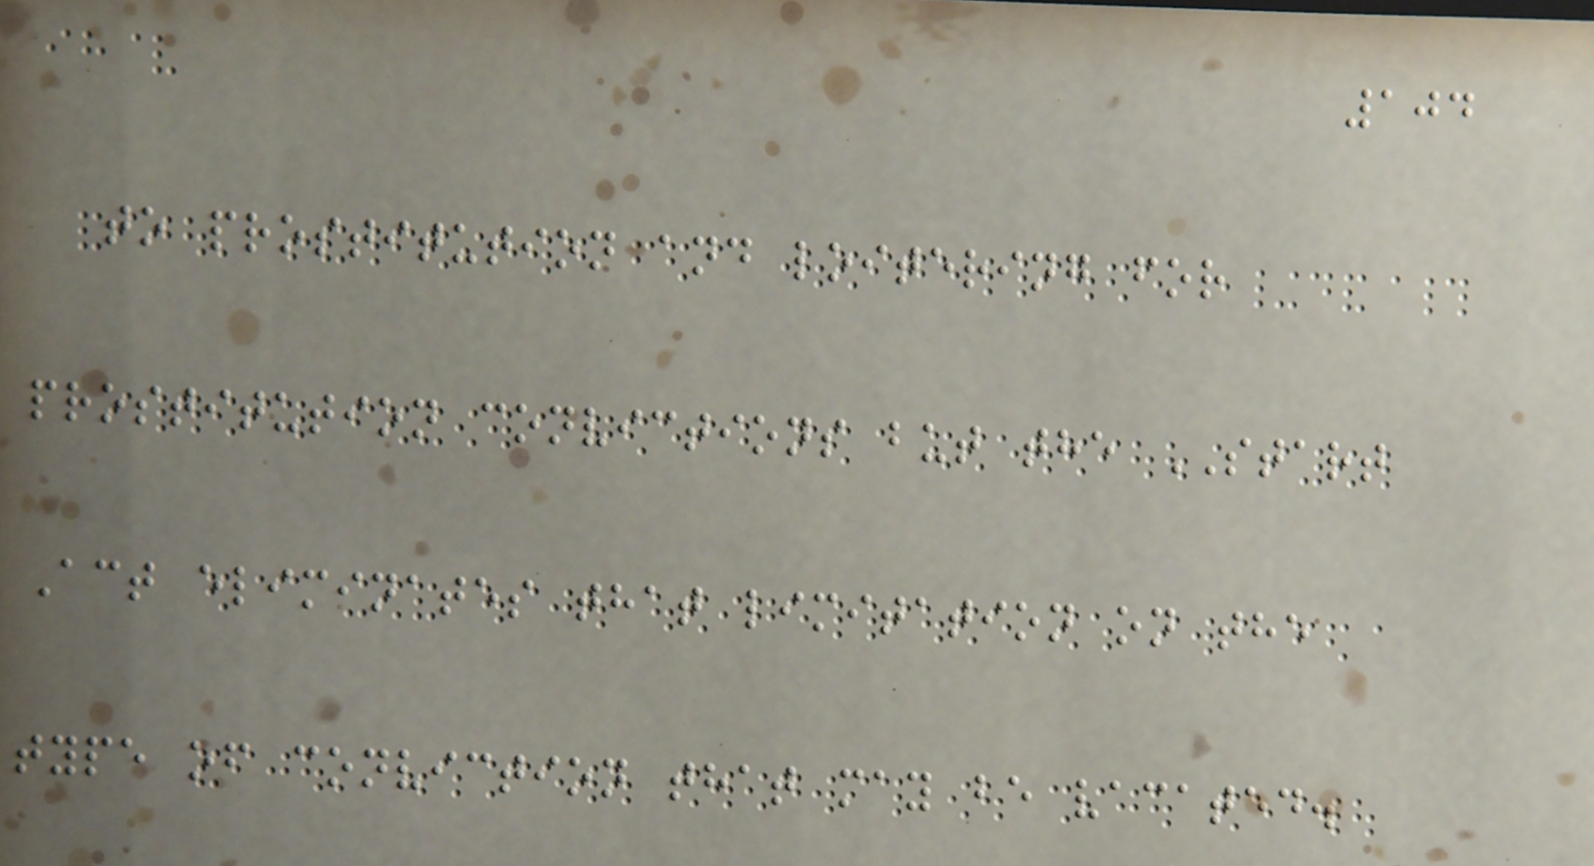104
to prostitution and loitering for
prostitution convictions but the START
Act eliminates that limitation on the
type of conviction that may be vacated.
